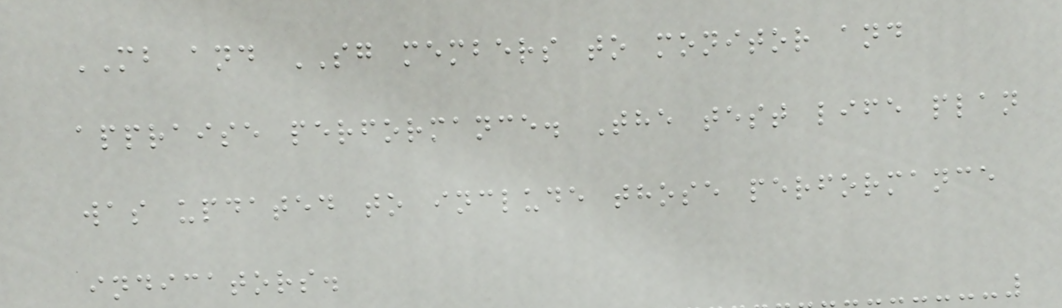MB and SG members to monitor and
appraise performance. The test life plan
was updated to include those performance
indicators.
